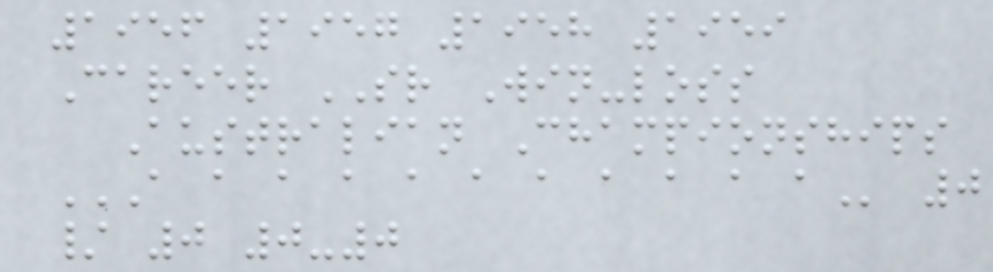1956 1957 1958 1959
Career SR Win-loss
Australian Championships
A A A A A A A A A A A 0
/ 0 0-0
